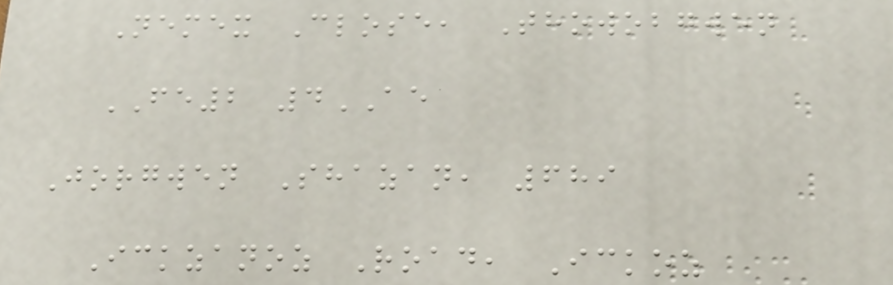Nemex Close, Thowobgwen
FE2 4AE
Jorgwen Shazan, 689
Ickzanoz Road, Ickoz
